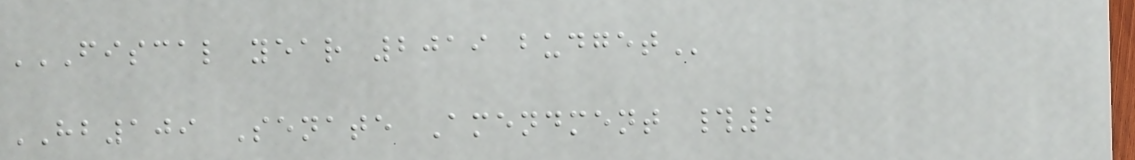FISCAL YEAR 2019 BUDGET
HB109 Senate Amendment #2
